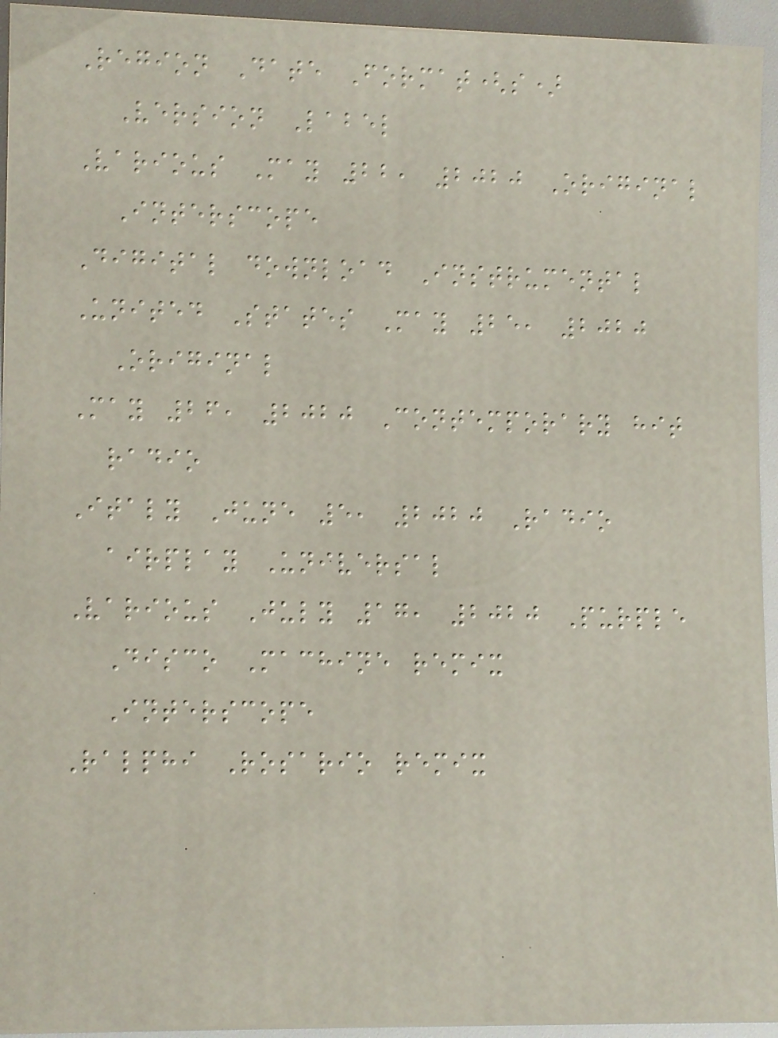Region Date Format(s)
Version Label
Various May 22, 2020 Original
Interscope
Digital download Instrumental
United States May 25, 2020
Original
May 26, 2020 Contemporary hit
radio
Italy June 5, 2020 Radio
airplay Universal
Various July 17, 2020 Purple
Disco Machine remix
Interscope
Ralphi Rosario remix
